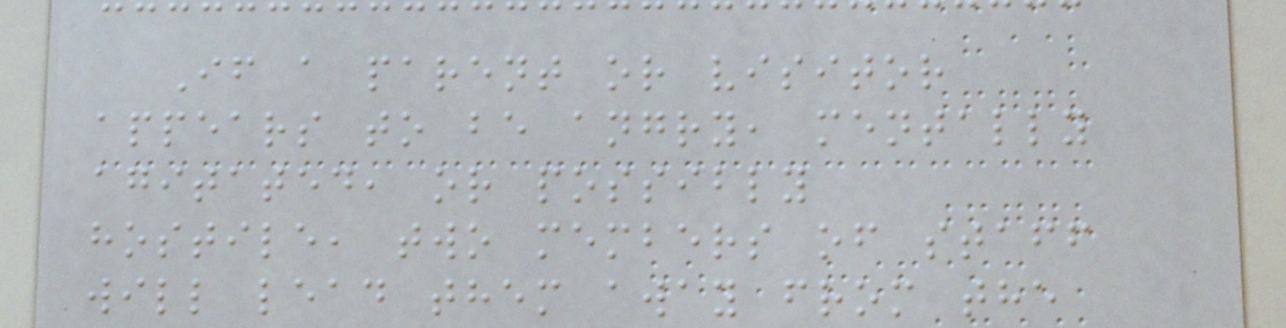If a parent or visitor
appears to be angry, mentally
agitated, or possibly
hostile, two members of staff
will lead them away from the
